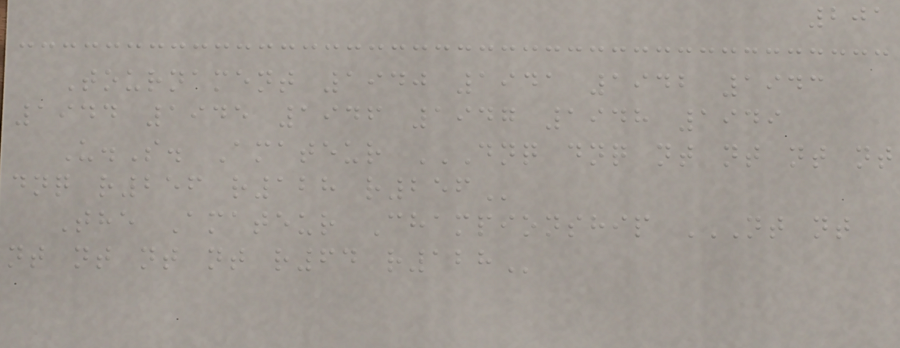201
Tournament 1940 1941 1942 1943
1944 1945 1946 1947 1948 1949
U.S. Amateur DNQ DNQ NT NT NT NT
DNQ R256 R128 R256
The Amateur Championship NT NT
NT NT NT NT R64 R128
